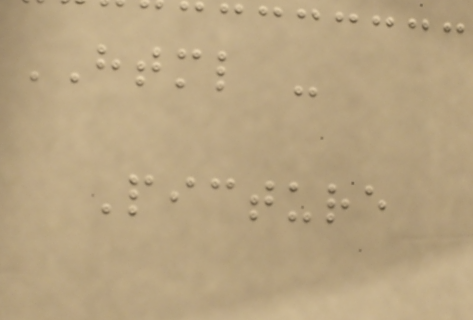HTML -
Picture
